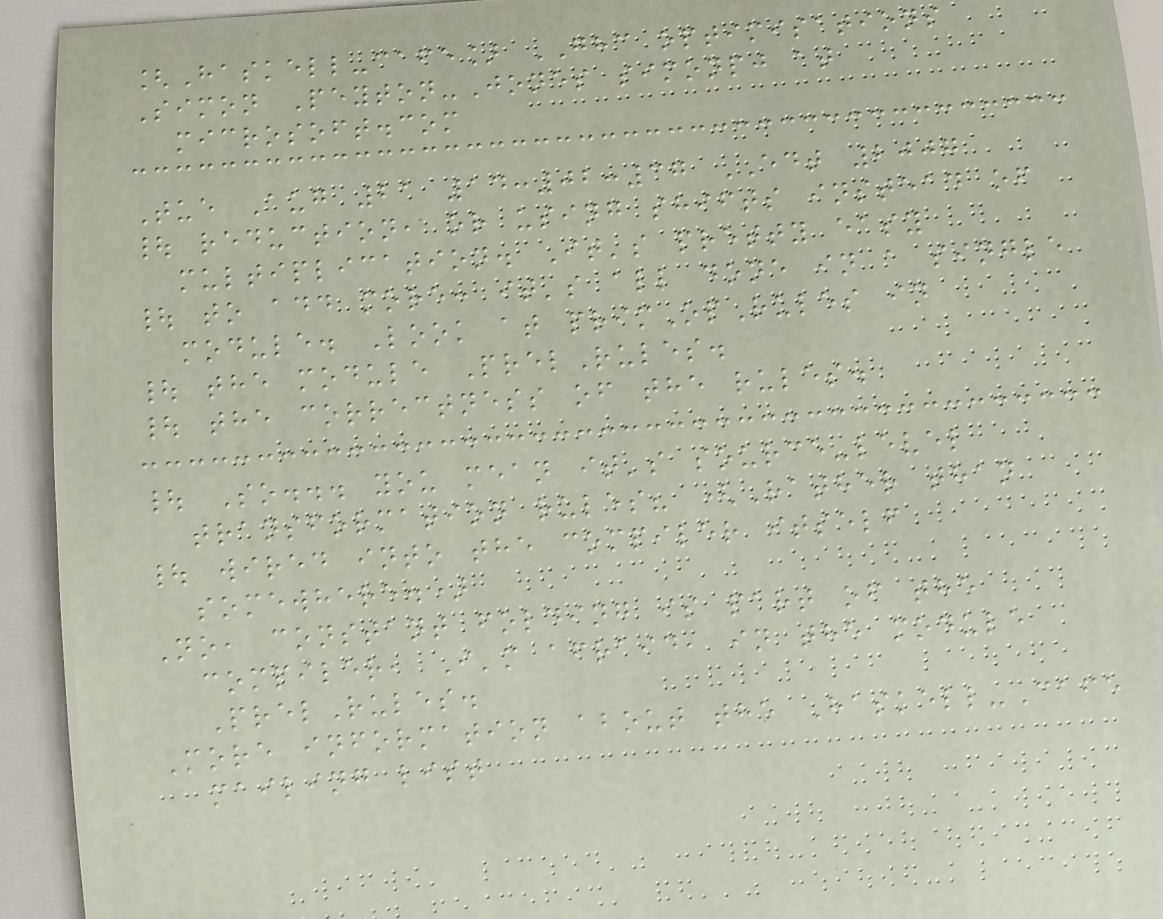[Haskell-cafe] GHC optimisations
Simon Peyton-Jones simonpj at
microsoft.com
Tue Aug 21 14:02:37 EDT 2007
| reduction, or using shifts instead of
multiplication. It's pretty easy
| to add more: it's all done in a single
module. Look at primOpRules in
| the module PrelRules.
| the correctness of the rules.
| So... you mean it's source-level
transformation rules? (Rather than
| wired into the compiler itself
somewhere.)
No, constant folding is part of the
compiler, I'm afraid, in the module
PrelRules.
More information about the Haskell-Cafe
mailing list
